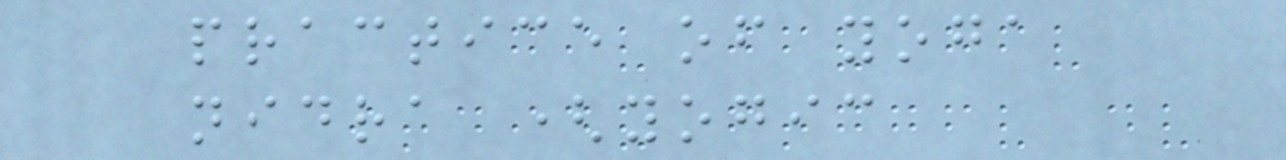practice of yoga
nidra (yogic
